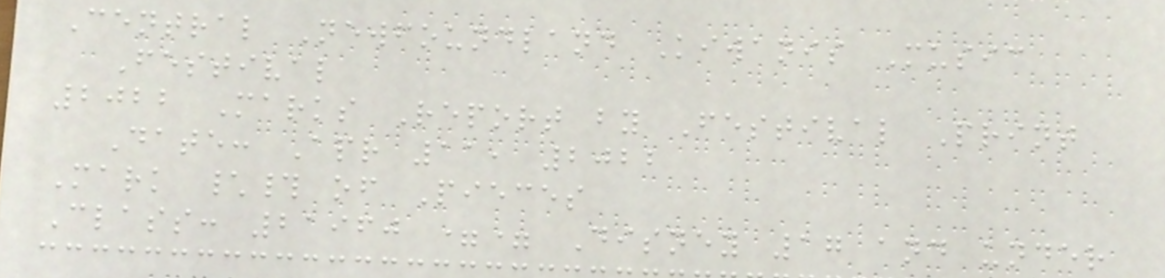Central Newfoundland Kiwanis Music
Festival
2022 Marks Report by Festival Print
Date: Apr 11, 2022
Mark \# of Pieces
Class: 21960 == Disney 17 and under
